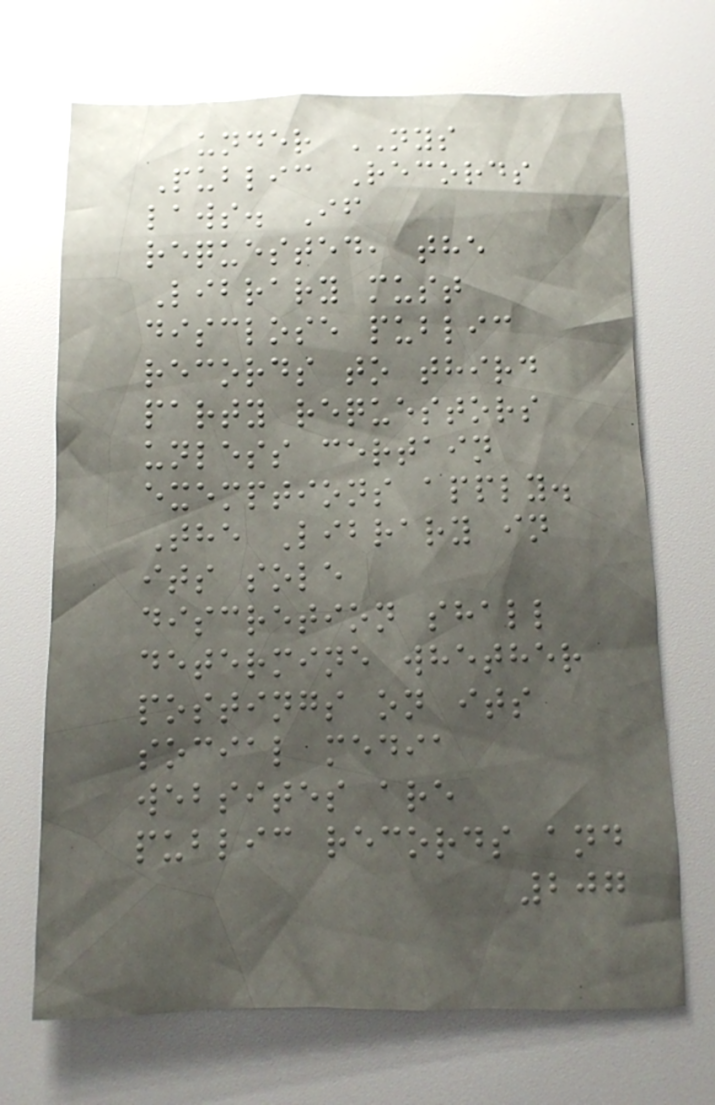under NYS
Public Records
laws. If
requested, the
Library must
disclose public
records to third
party requestors
unless certain
exemptions apply.
The Library in
its sole
discretion shall
determine whether
postings on its
social media
websites are
public records and
207
